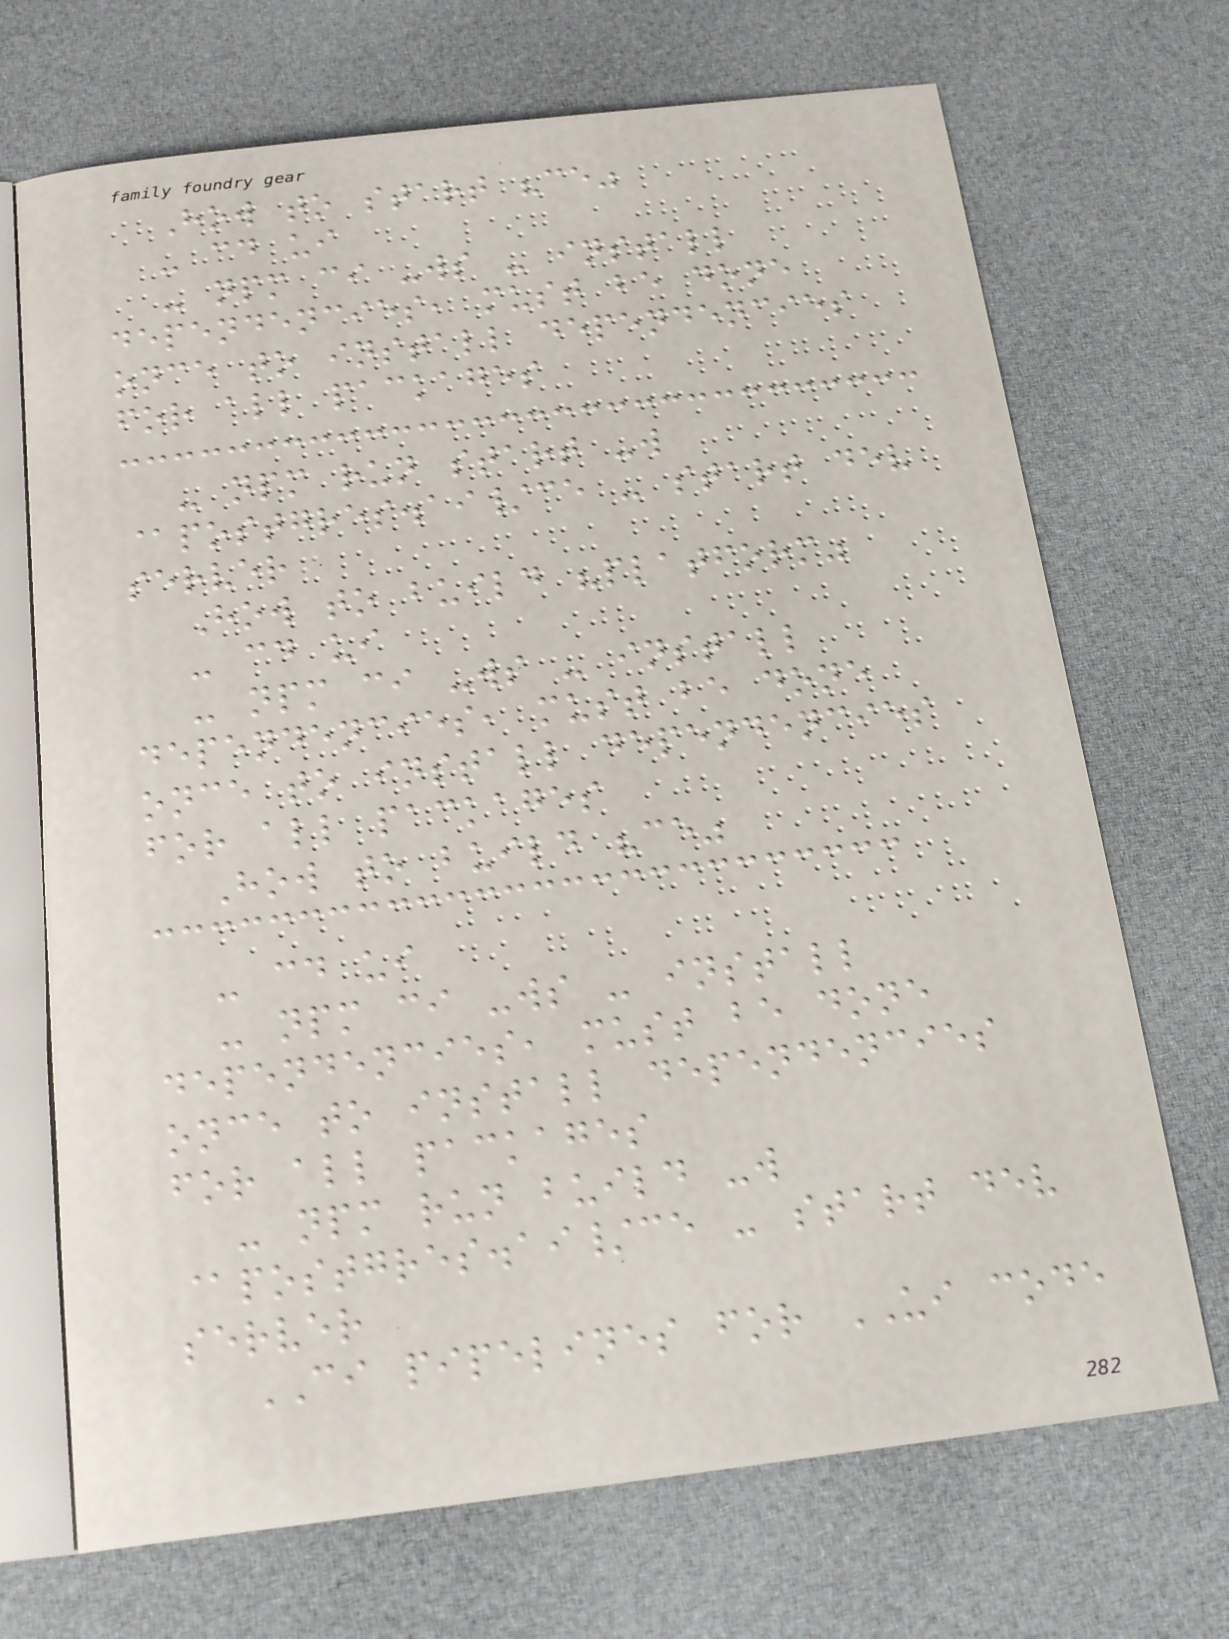How to start "ce"
- cd ui
- npm ci -ws - install
dependencies, must be done
once to install dependencies
for all packages
- npm run start -w
@postgres.ai/ce - start dev
server
How to build "platform"
- cd ui
- npm ci -ws - install
dependencies, must be done
once to install dependencies
for all packages
How to build "ce"
- cd ui
- npm ci -ws - install
dependencies, must be done
once to install dependencies
for all packages
- npm run build -w
@postgres.ai/ce - start dev
server
CI pipelines for UI code
